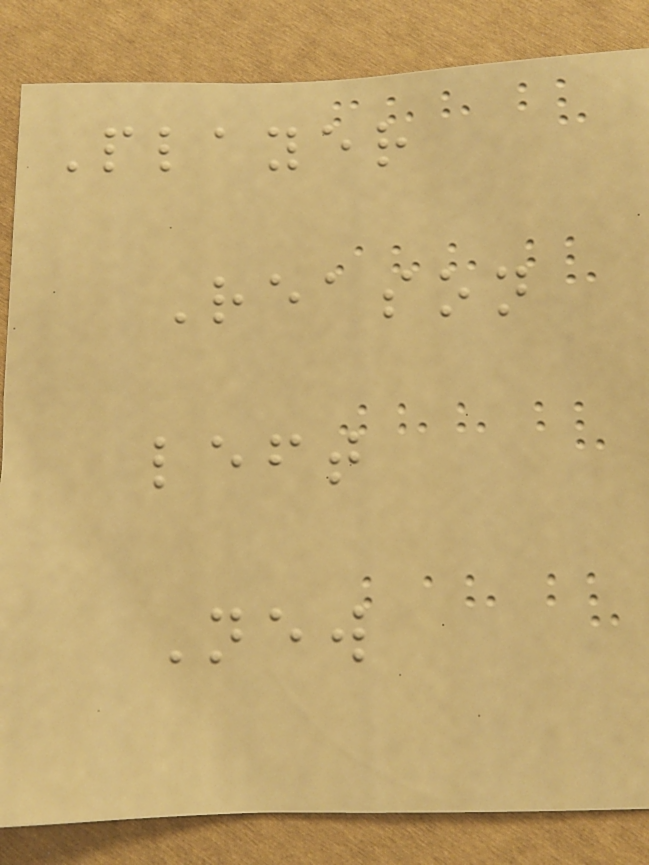Player
Reason
left
New
